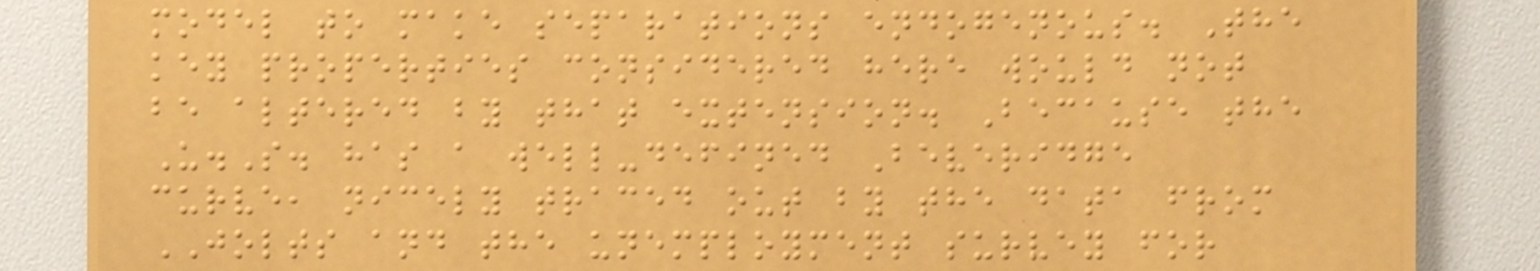model to make separations endogenous. The
key properties considered here would not
be altered by that extension. Because the
U.S. has a well-defined Beveridge
curve, nicely traced out by the data from
JOLTS and the unemployment survey for
